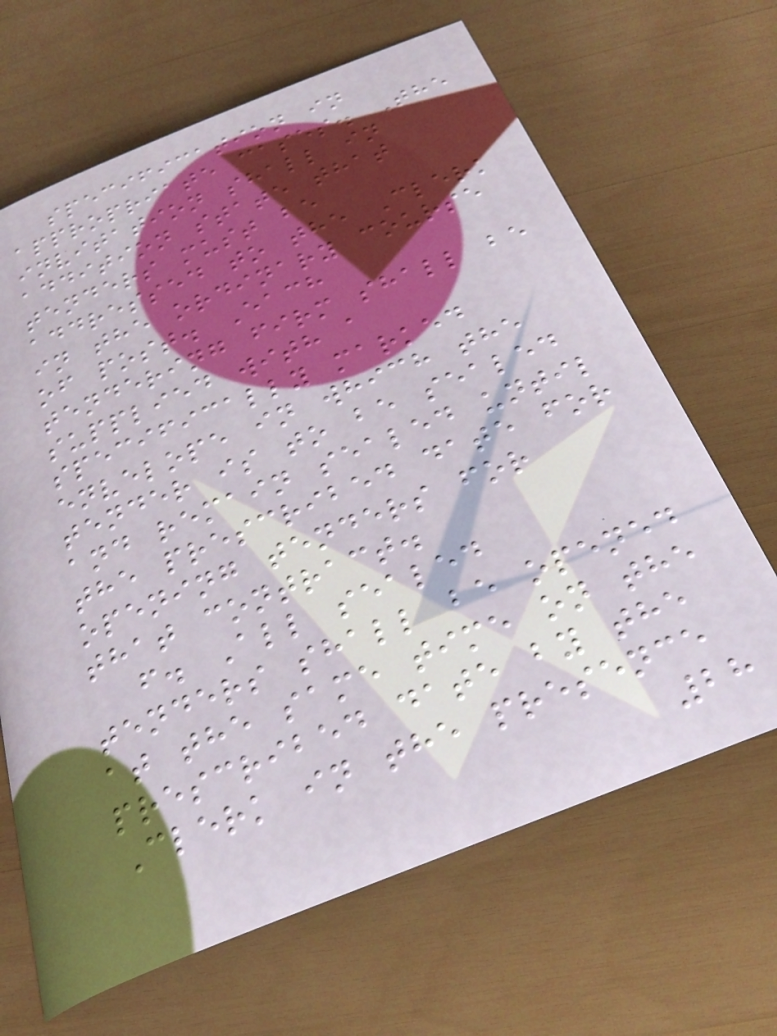specification in
appropriate cases. The
invitation shall in
addition state that
tenders must be
addressed to the Clerk
in the ordinary course
of post. Each
tendering firm shall be
supplied with a
specifically marked
envelope in which the
tender is to be sealed
and remain sealed until
the prescribed date for
opening tenders for
that contract.
f. All sealed
tenders shall be opened
at the same time on the
prescribed date by the
Clerk in the presence
28
